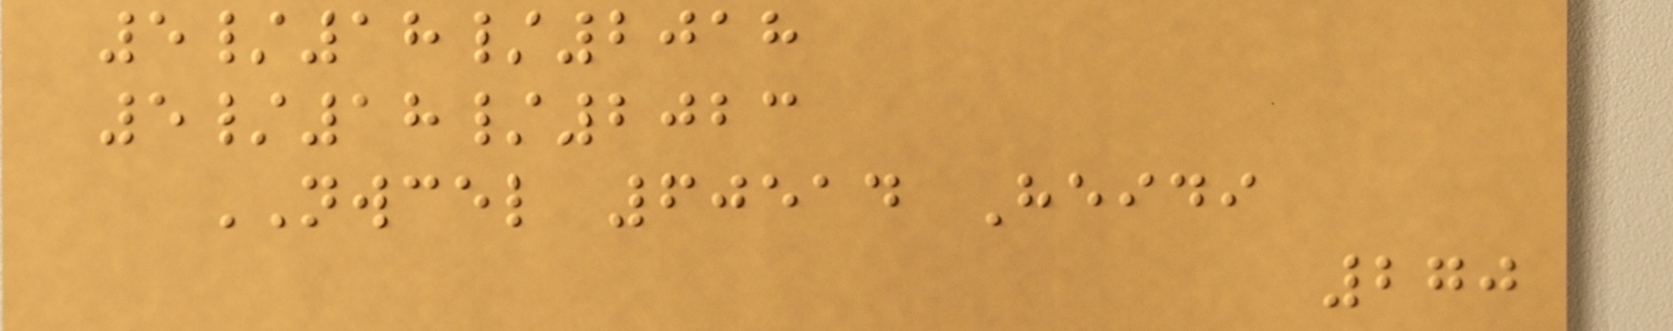5/18/2018
5/18/2023
NWCEL 60514 Heidi
270
